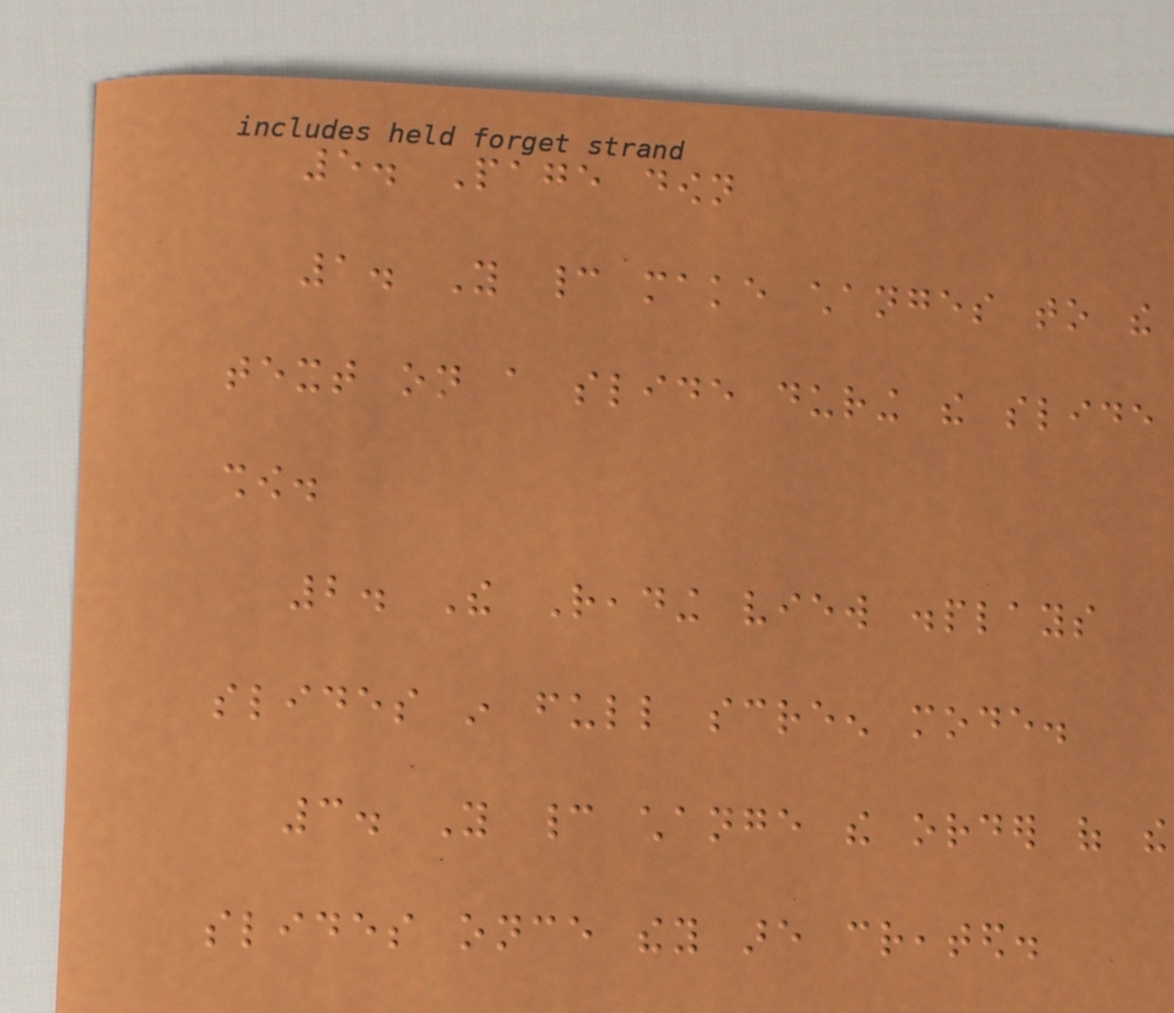5. Page down
1. You cannot make changes to the
text on a slide during the slide
show.
2. The Reading view displays
slides in full screen mode.
3. You cannot change the order of the
slides once they are created.
